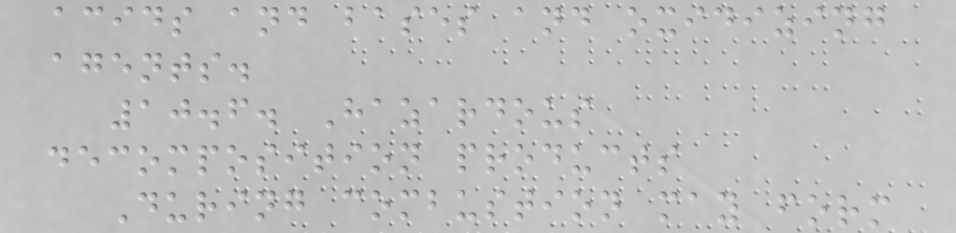acids and bases and oxidizing
agents.
10.6. Hazardous
decomposition products
During combustion may form
